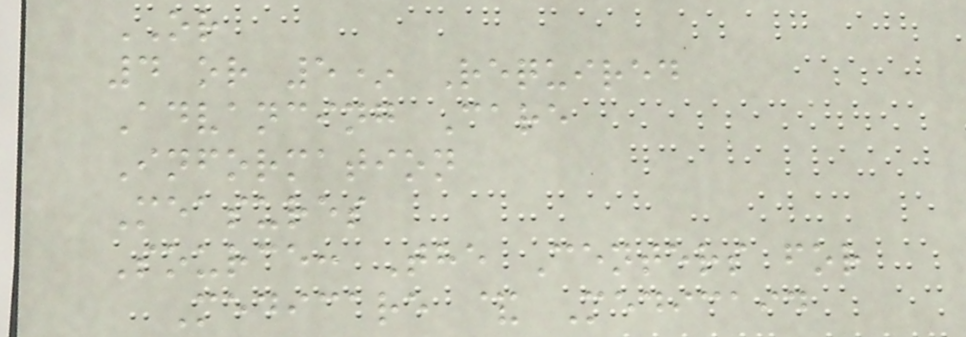OR
4 or 5* Required
Advancing Care
Information
Measures
Source: The Centers for
Medicare & Medicaid
